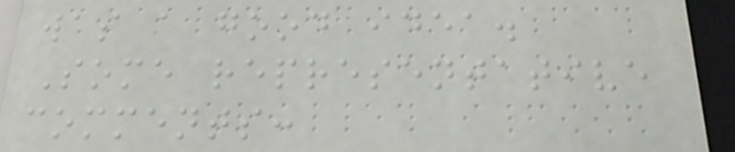was a good idea.
Some representative
comments:
